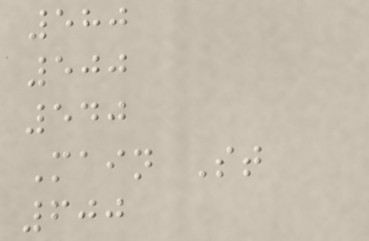580
500
540
Main St
600
